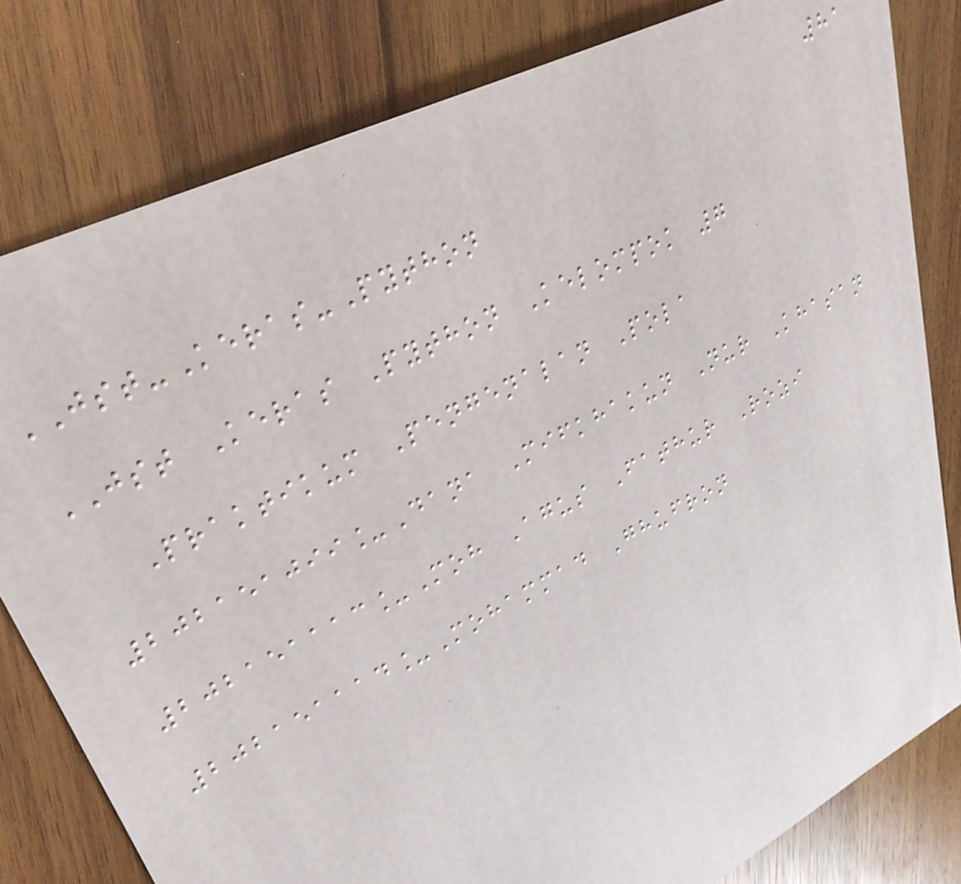81
JST-Keras-Python
JST Keras Python Kelompok 7
Praktikum Pengenalan Pola
202151099_Dana Mifkhakun Nur Khasan
202151113_Moh Agus Fathur Rozi
202151114_Mohammad Ghufron
